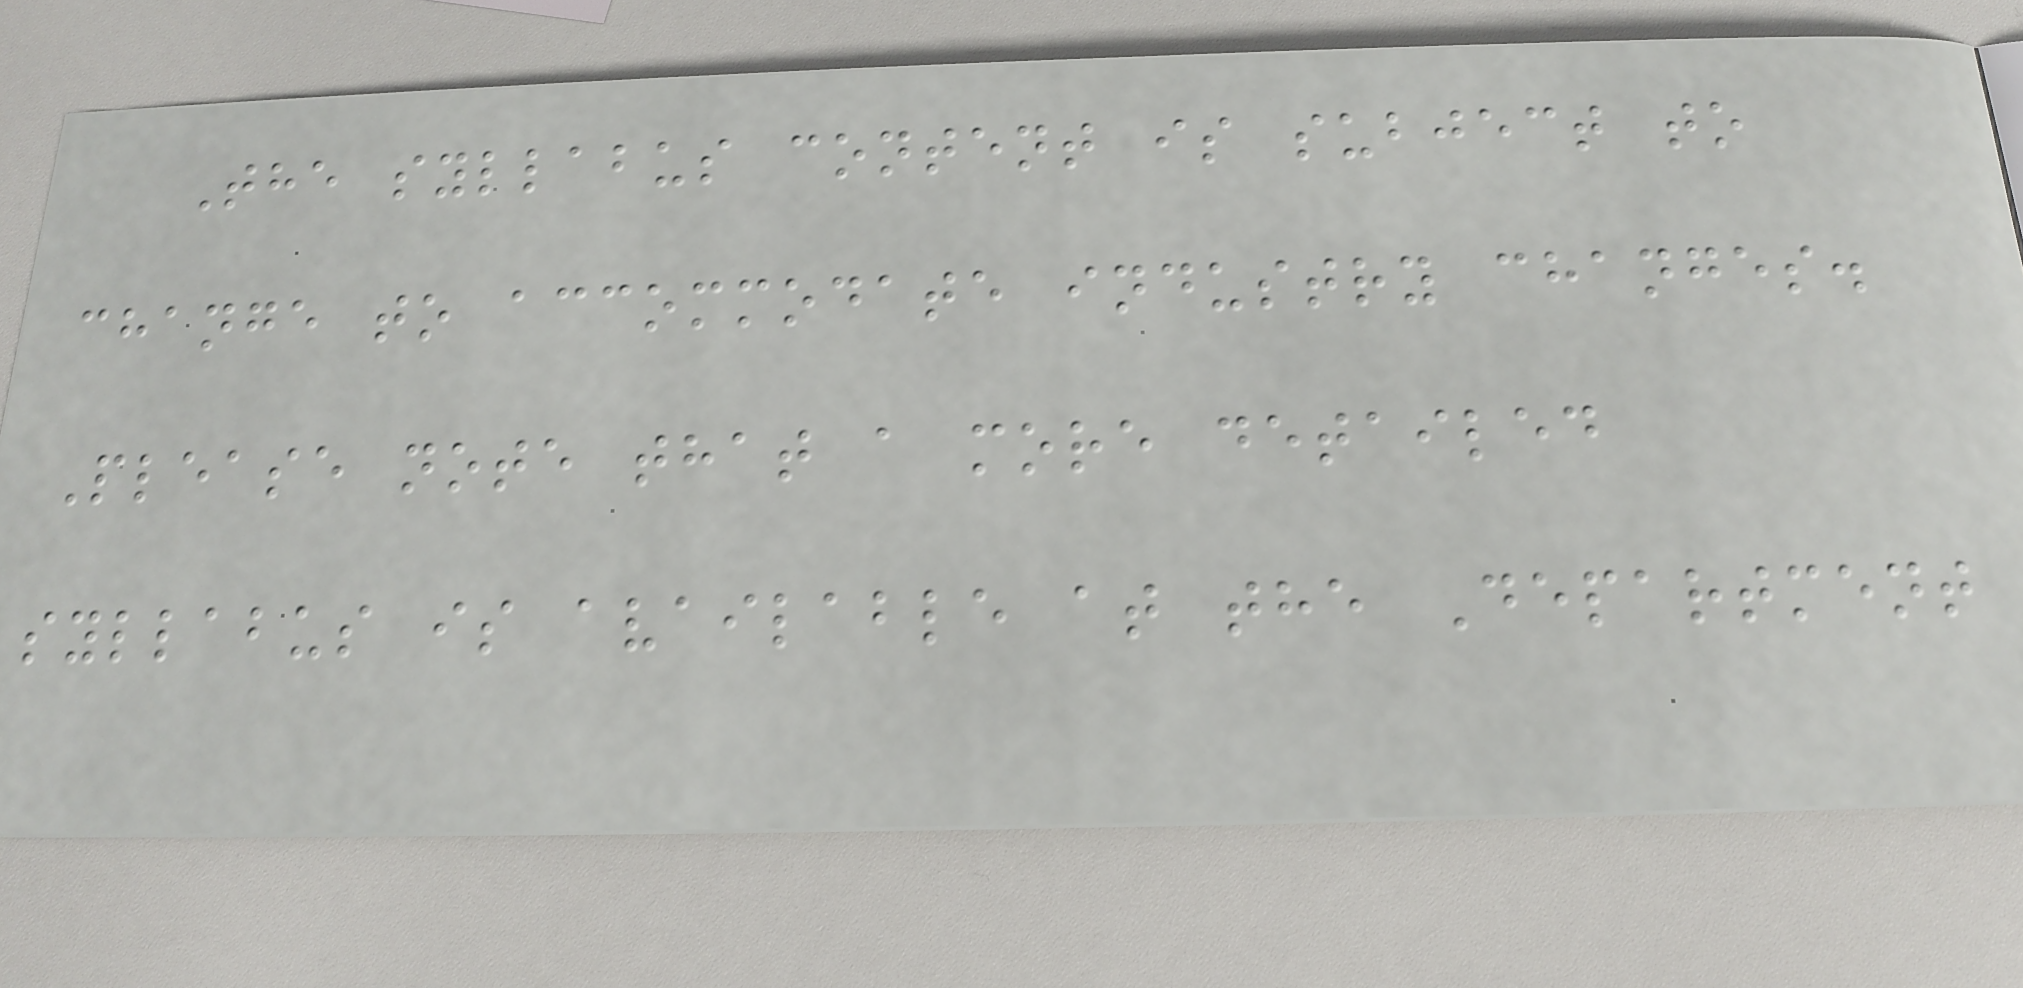The syllabus content is subject to
change to accommodate industry changes.
Please note that a more detailed
syllabus is available at the Department
